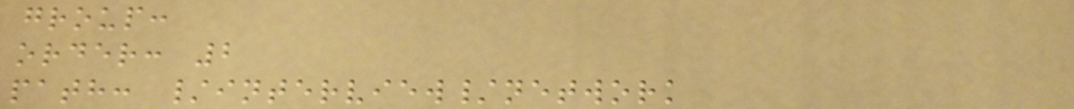group:
order: 2
path: /interview/network
